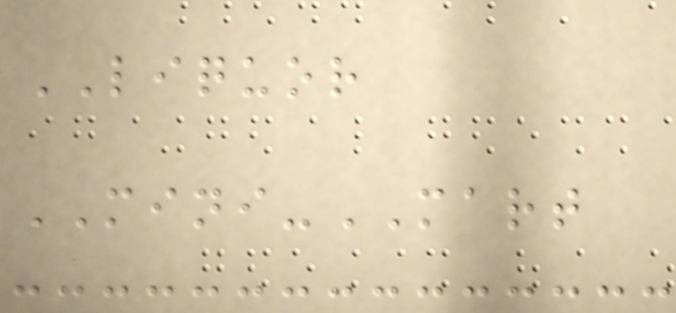LIQUOR
MINI-MART
